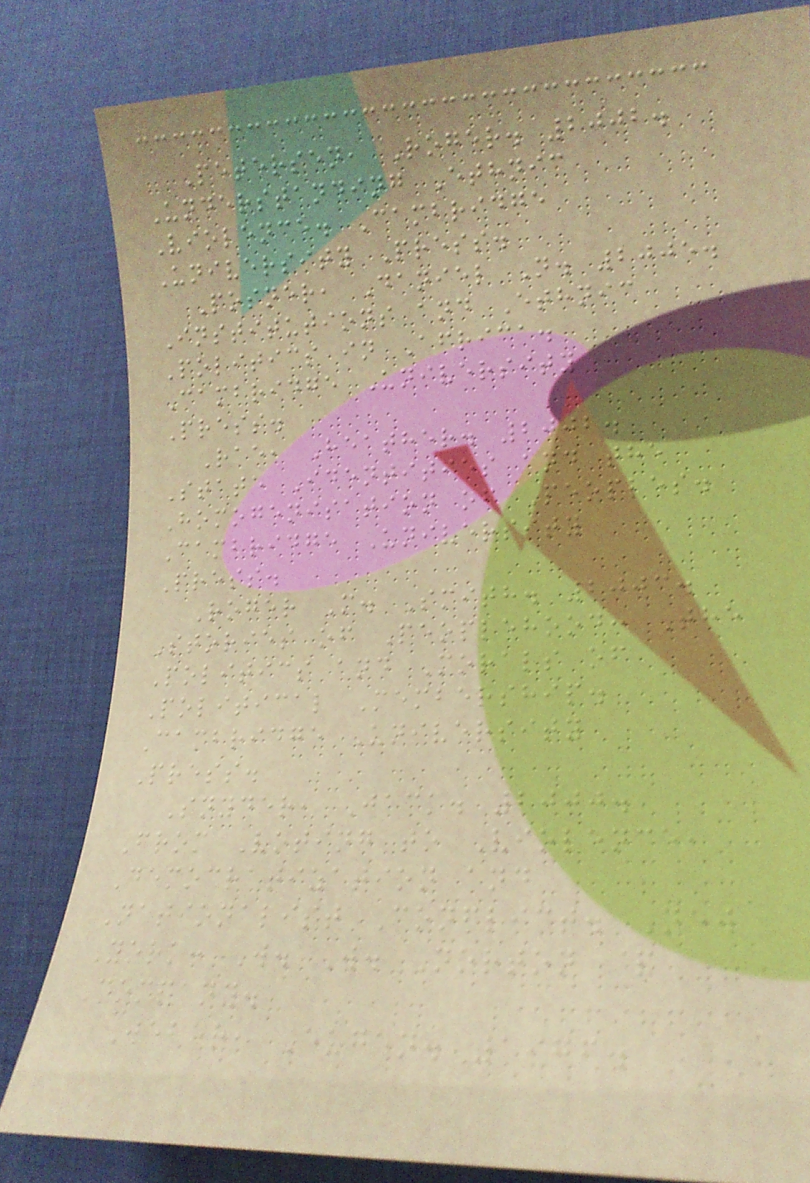Petersen, Roger. 2002.
Understanding Ethnic
Violence. Cambridge
University Press.
Posner, Daniel N. 2005.
Institutions and Ethnic
Politics in Africa.
Cambridge University
Press.
Rae, Heather. 2002.
State Identities and the
Homogenisation of Peoples.
Cambridge University
Press.
Roger M. Smith. 2003.
Stories of Peoplehood: The
Politics and Morals of
Political Membership.
Cambridge University
Press.
Snyder, Jack. 2000.
From Voting to Violence,
Democratization and
Nationalist Conflict. New
York: W. W. Norton &
Company.
Weber, Eugen. 1976.
